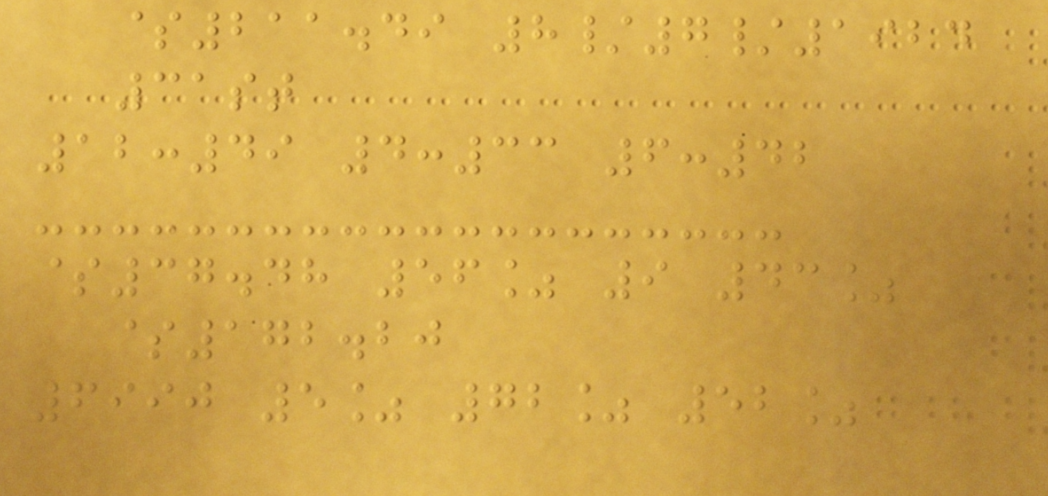$211.49 8/7/1924
31st
12:49 4:33 6:42
$37.48 56% 9 43%
$172.20
6990 5% 72% 52%
